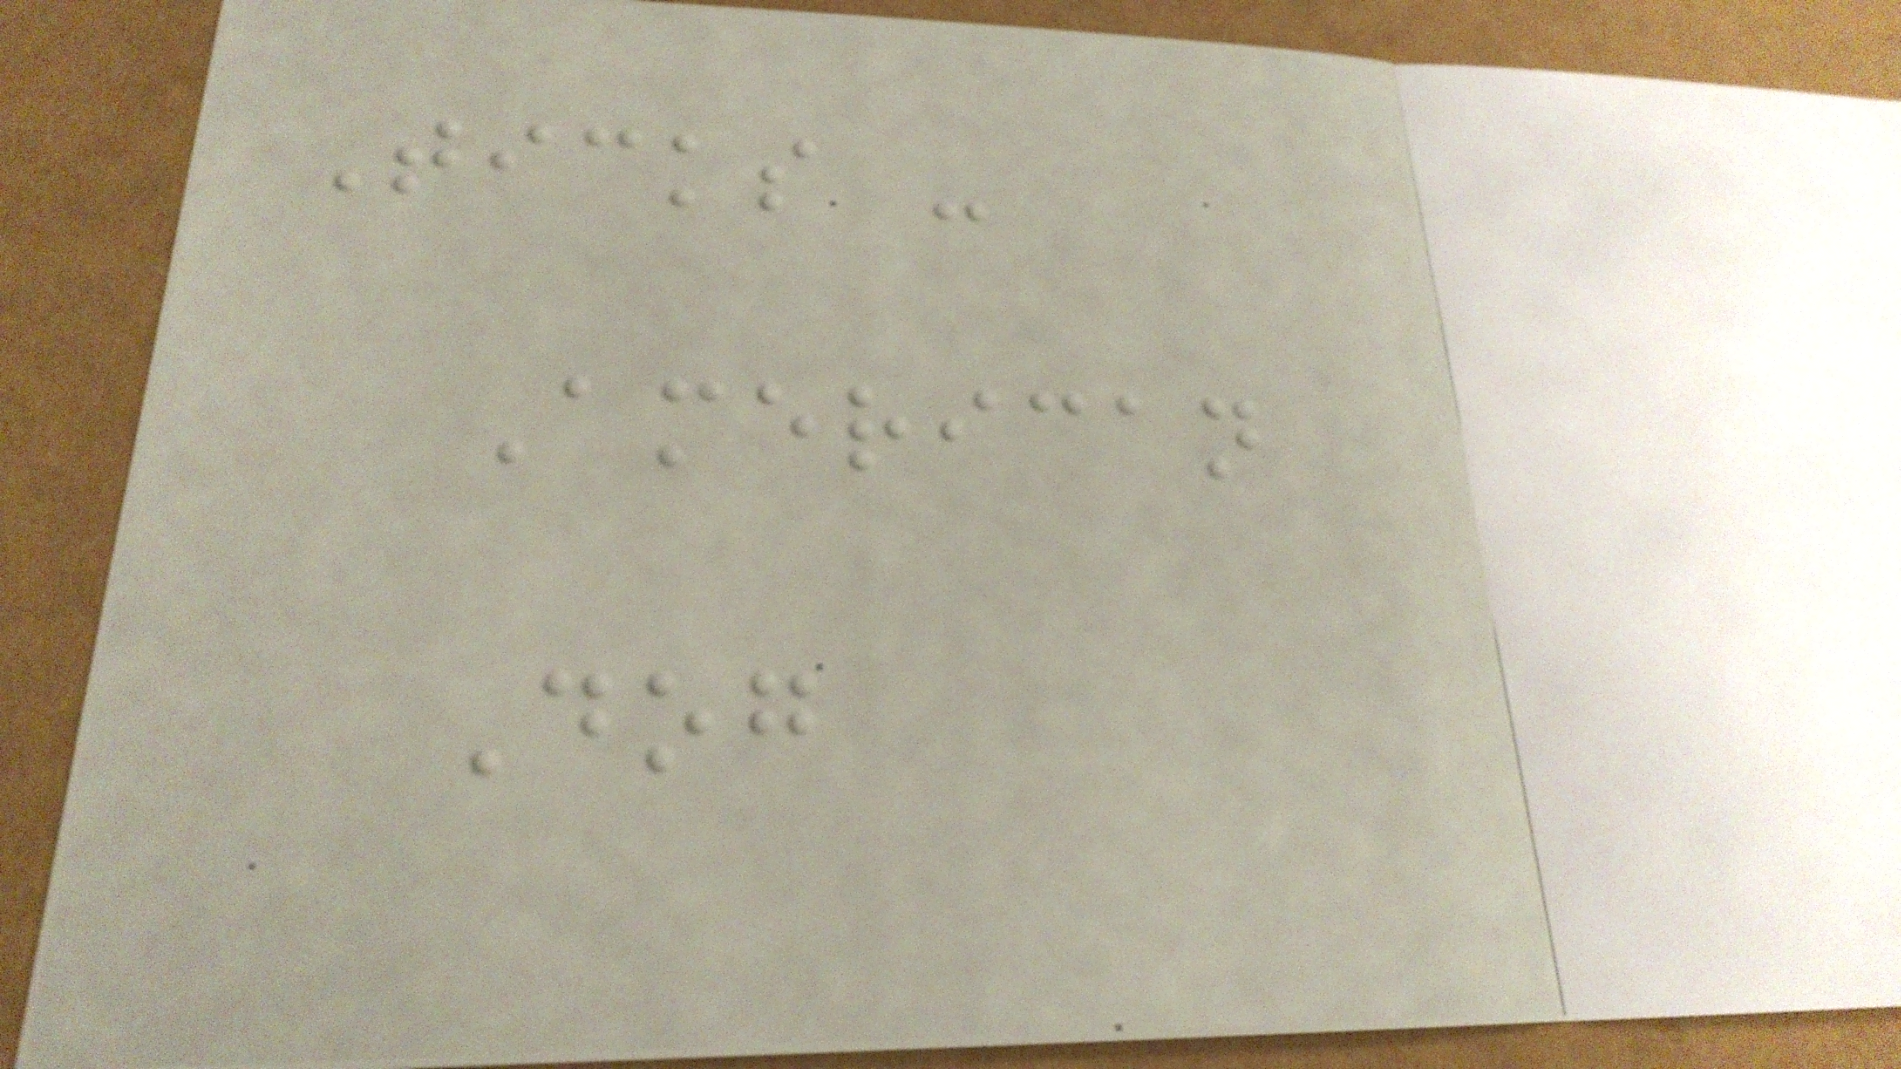Ticks -
American
Dog
